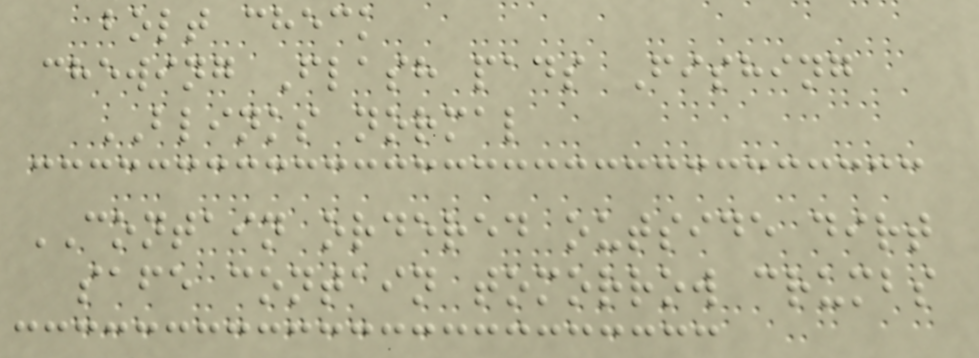bolt check
chewing Flash pads Fishing
BLINKS normal
CONTAIN ordered outside dirt
safe contain tomorrow crumbs
